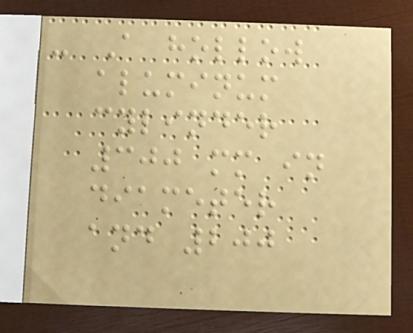- A hollow
aluminum
cylinder
300 mm in
diameter
and 200
